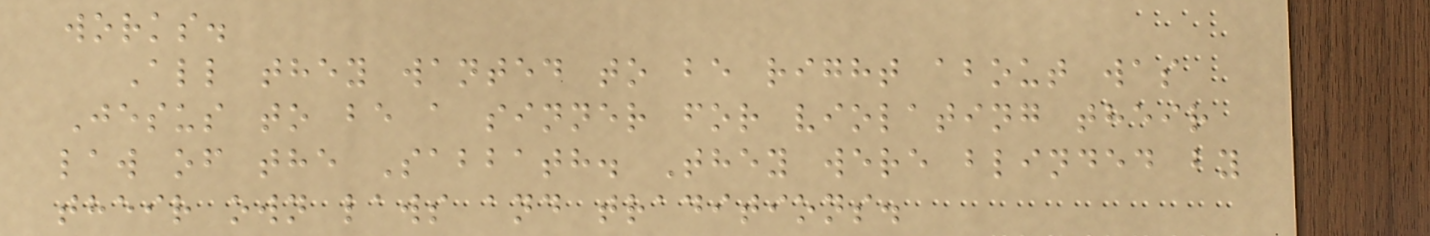works.
All they wanted to be right about was
Jesus to be a sinner for violating their
law of the Sabbath. They were blinded by
their own laws and traditions.
